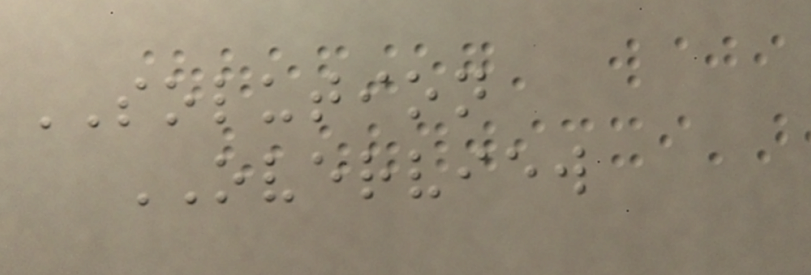SOLUTION
OVERVIEW
